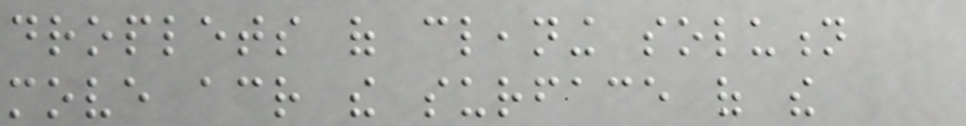droplets of cleaning solution
move across the surface of the
